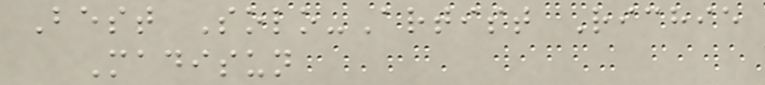Best Solo-Artist Richie
Madisun
